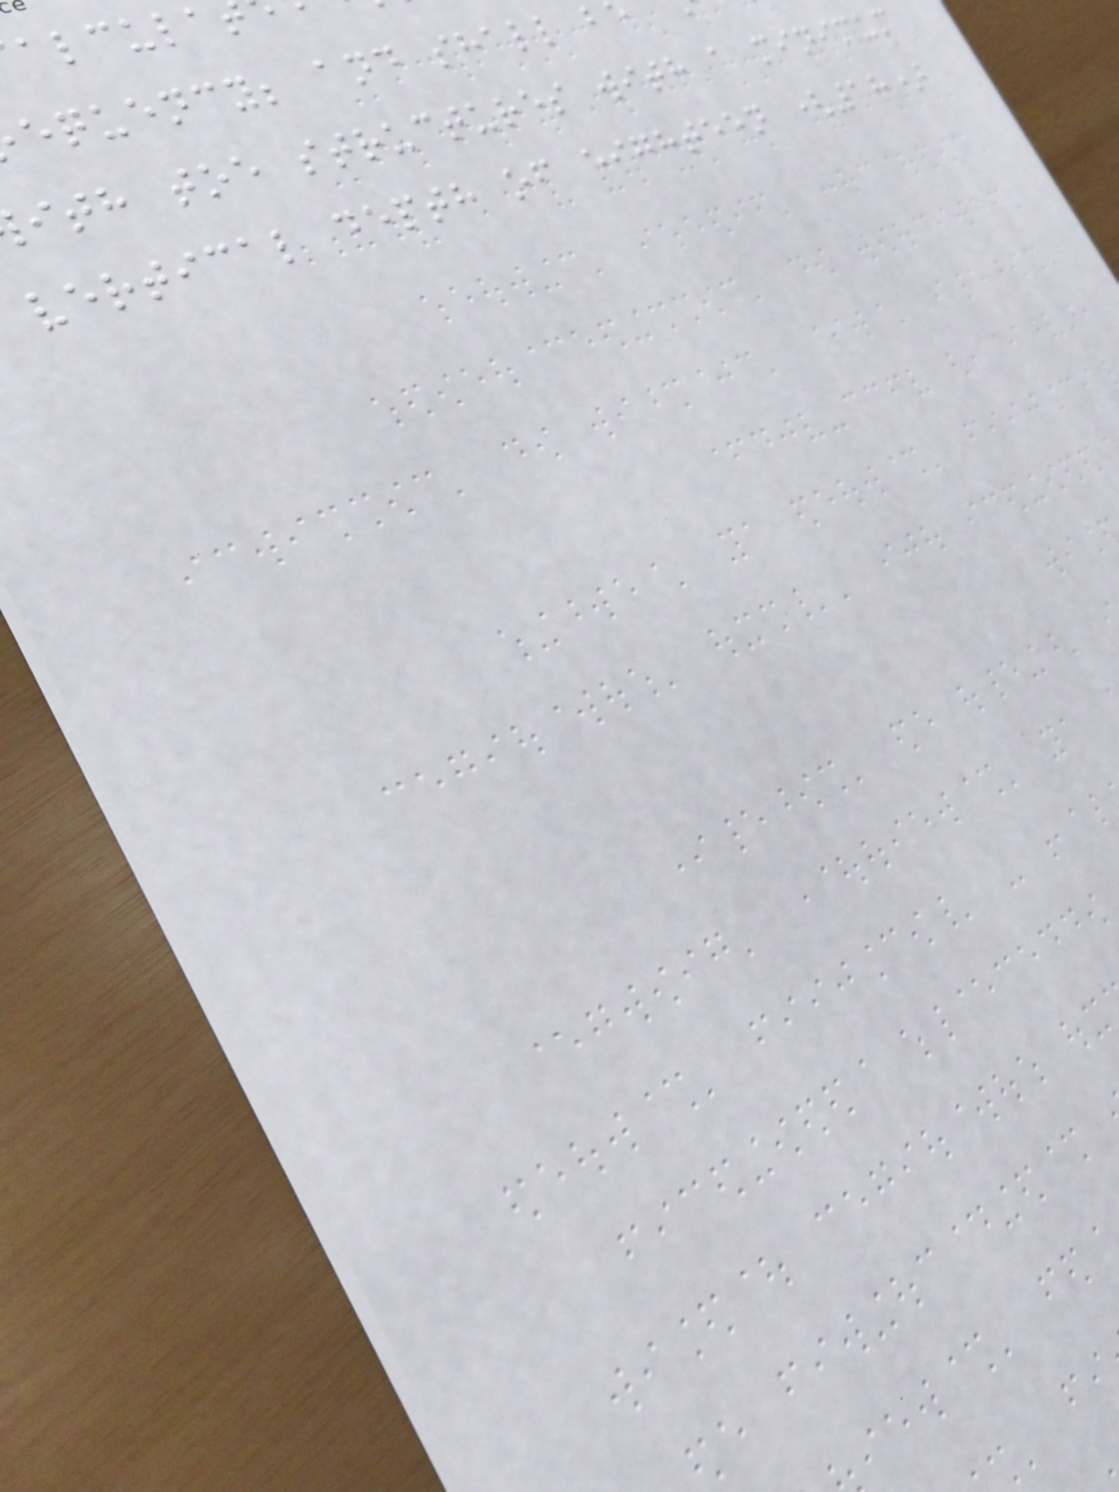equency; and shall b
ith toe structures with a minimum
vertical depth of eighteen (18)
